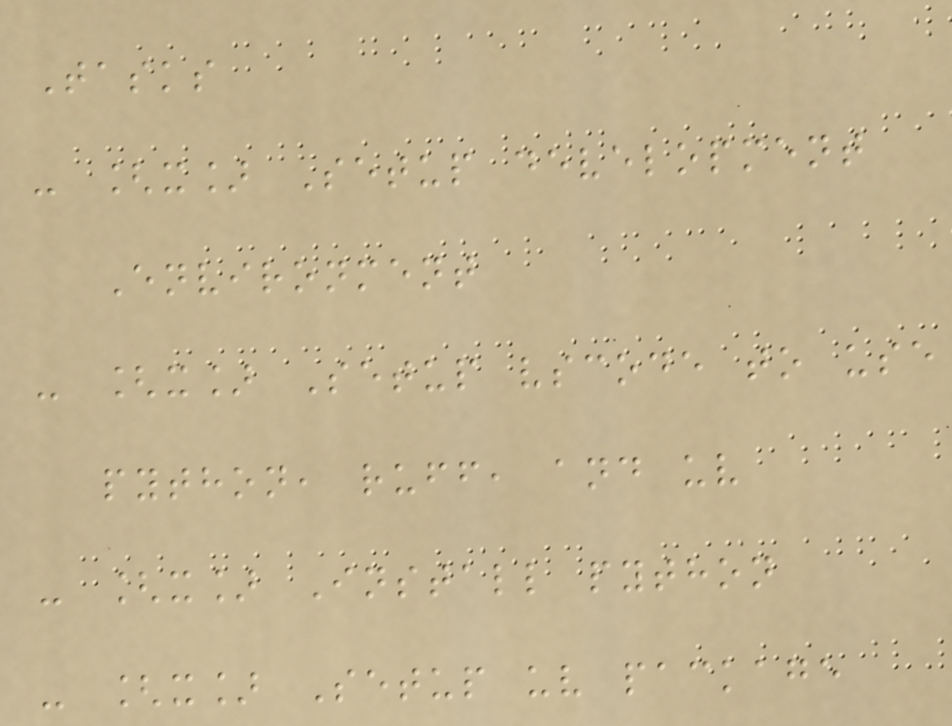Tasks
- [x] Setup development
Environment
- [x] Setup vscode to use
python, ruff, and uv
- [x] Install python
- [x] Setup uv package
